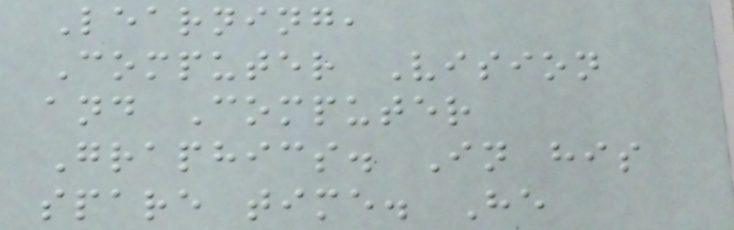Learning,
Computer Vision
and Computer
Graphics. In his
spare time. He
